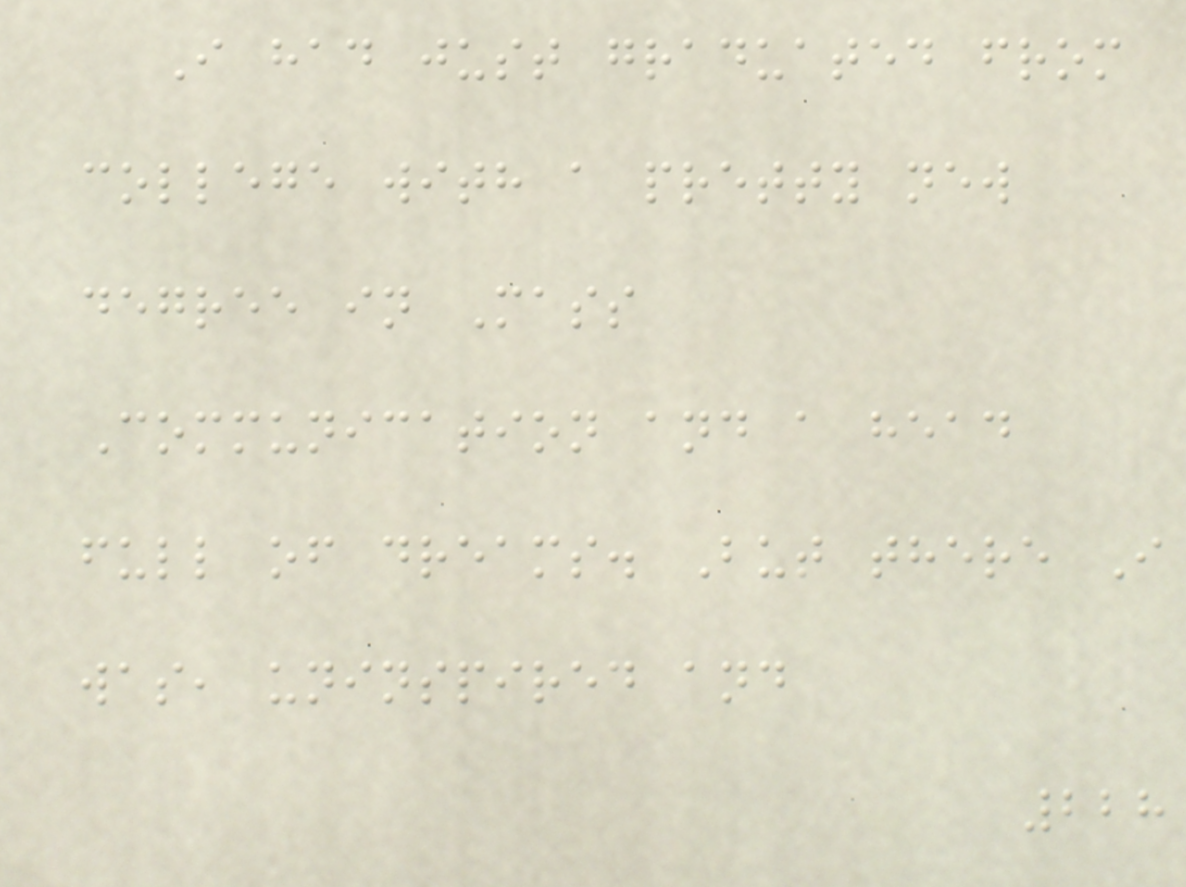I had just graduated from
college with a pretty new
degree in Mass
Communication and a head
full of dreams. But there I
was, uninspired and
228
